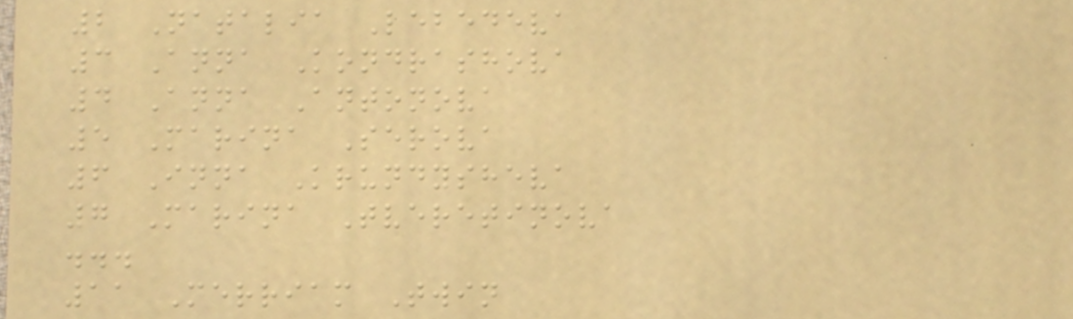2 Natalia Lebedeva
3 Anna Kondrashova
4 Anna Antonova
5 Marina Serova
6 Inna Krundysheva
7 Marina Tveretinova
...
11 Merriam Twin
